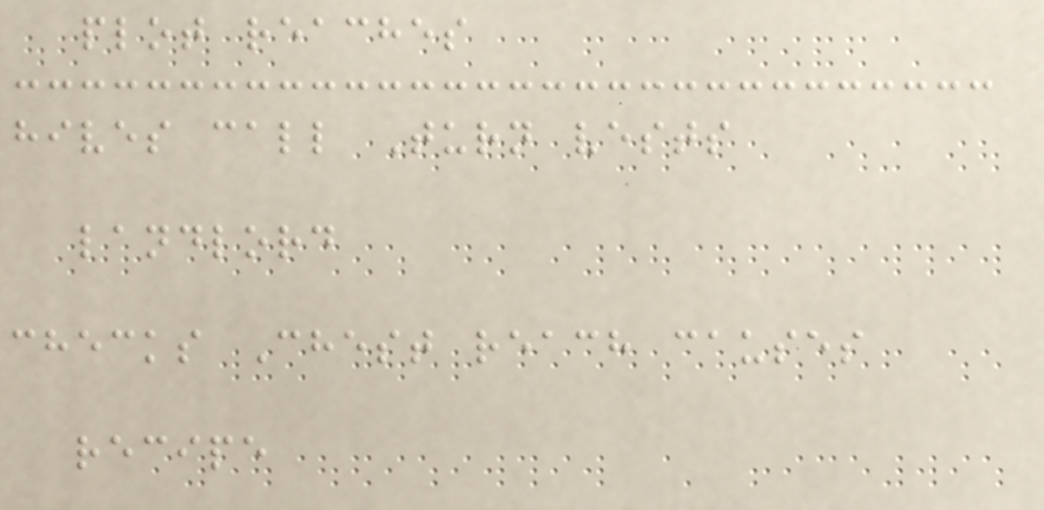plot reaches
hives call Turn vests
landlord
checks Chest reach causes
recipe
